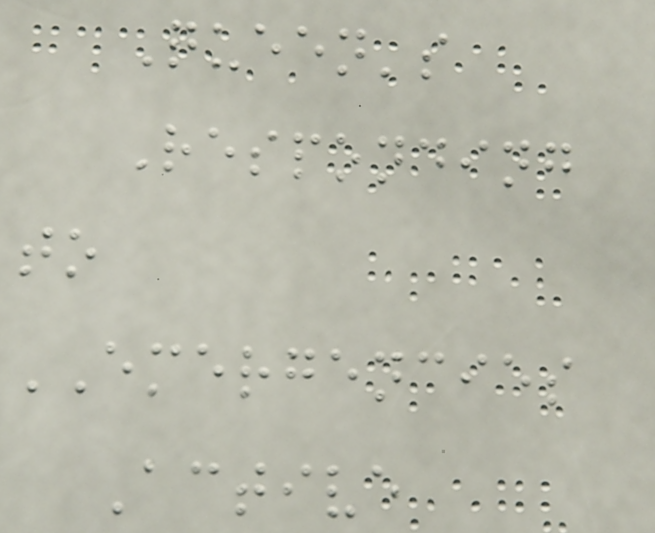Queen's
Responding
to
EMERGENCIES
Active
